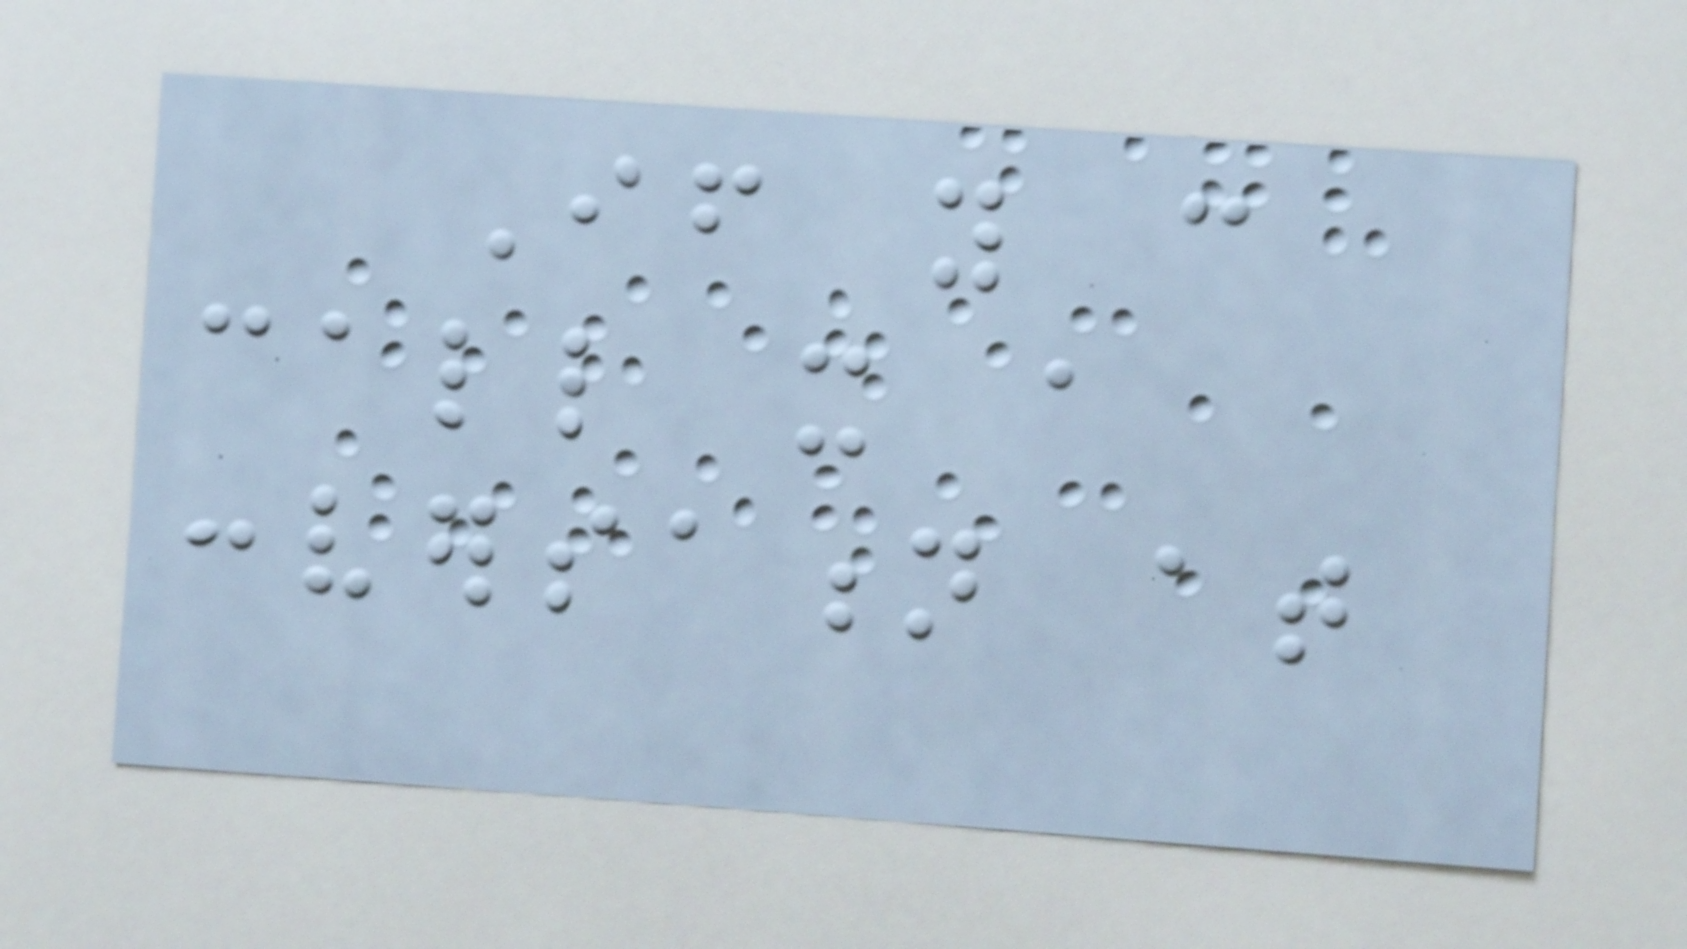If you can
call it a
conversation at
